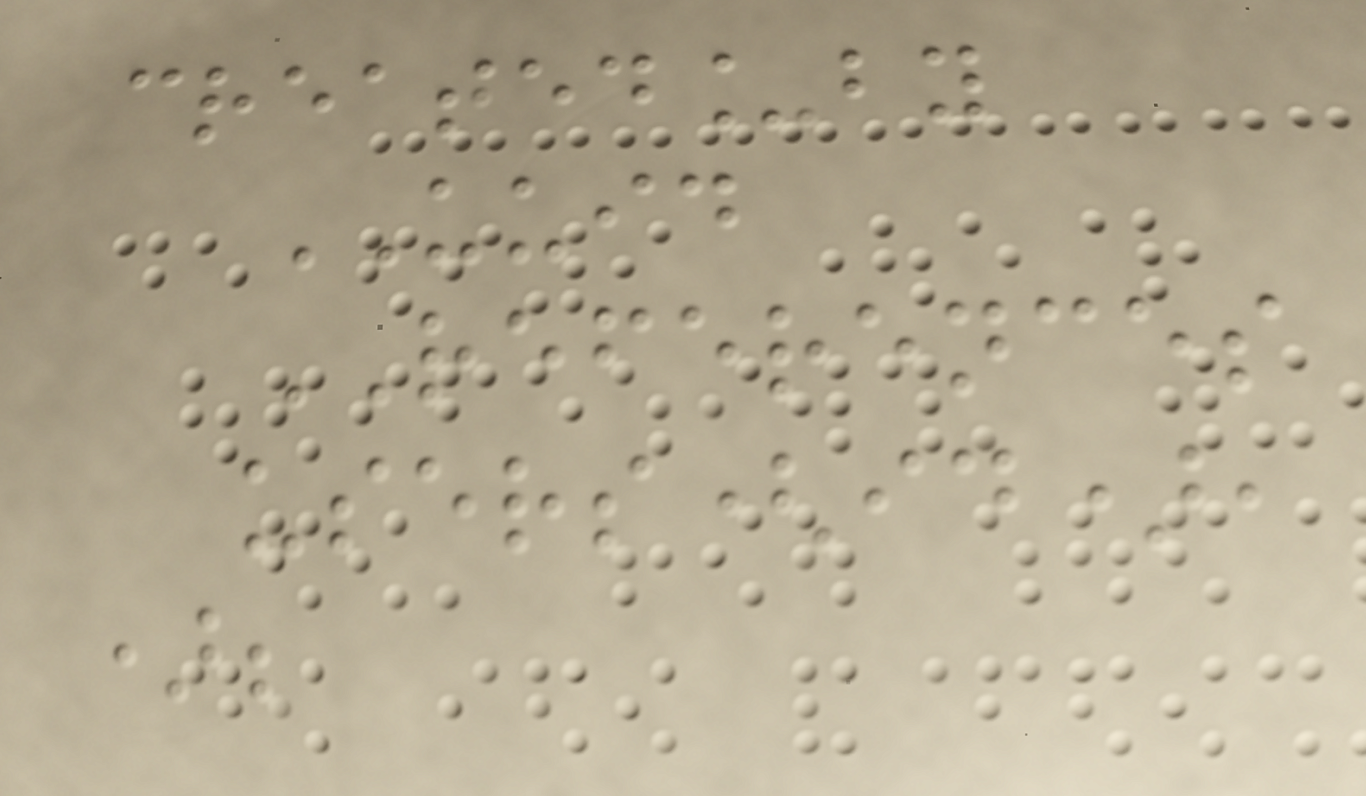created_by
UUID
REFERENCES
users(id),
);
